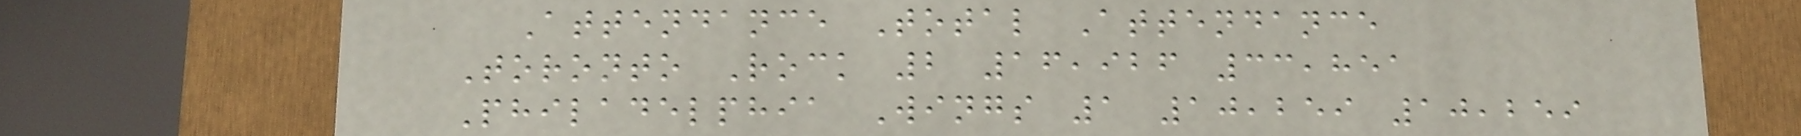Attendance Total Attendance
Toronto Rock 2 16,926 33,851
Philadelphia Wings 1 10,259 10,259
